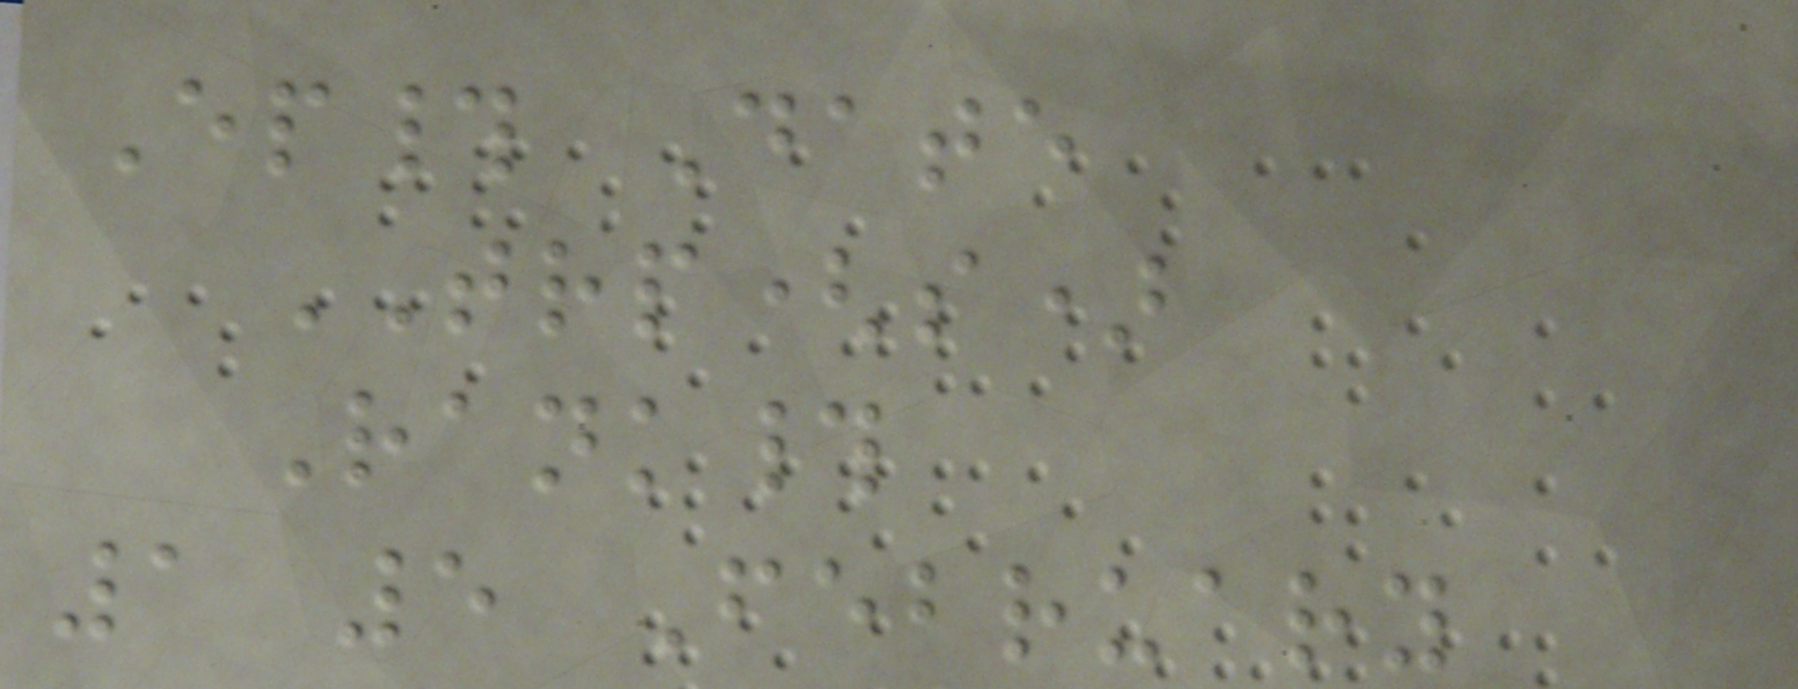Ep# Date
TRP(s)
Rank#
1 5 February
